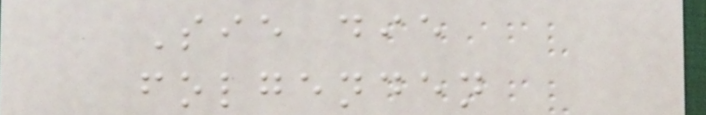Sie die
folgenden
